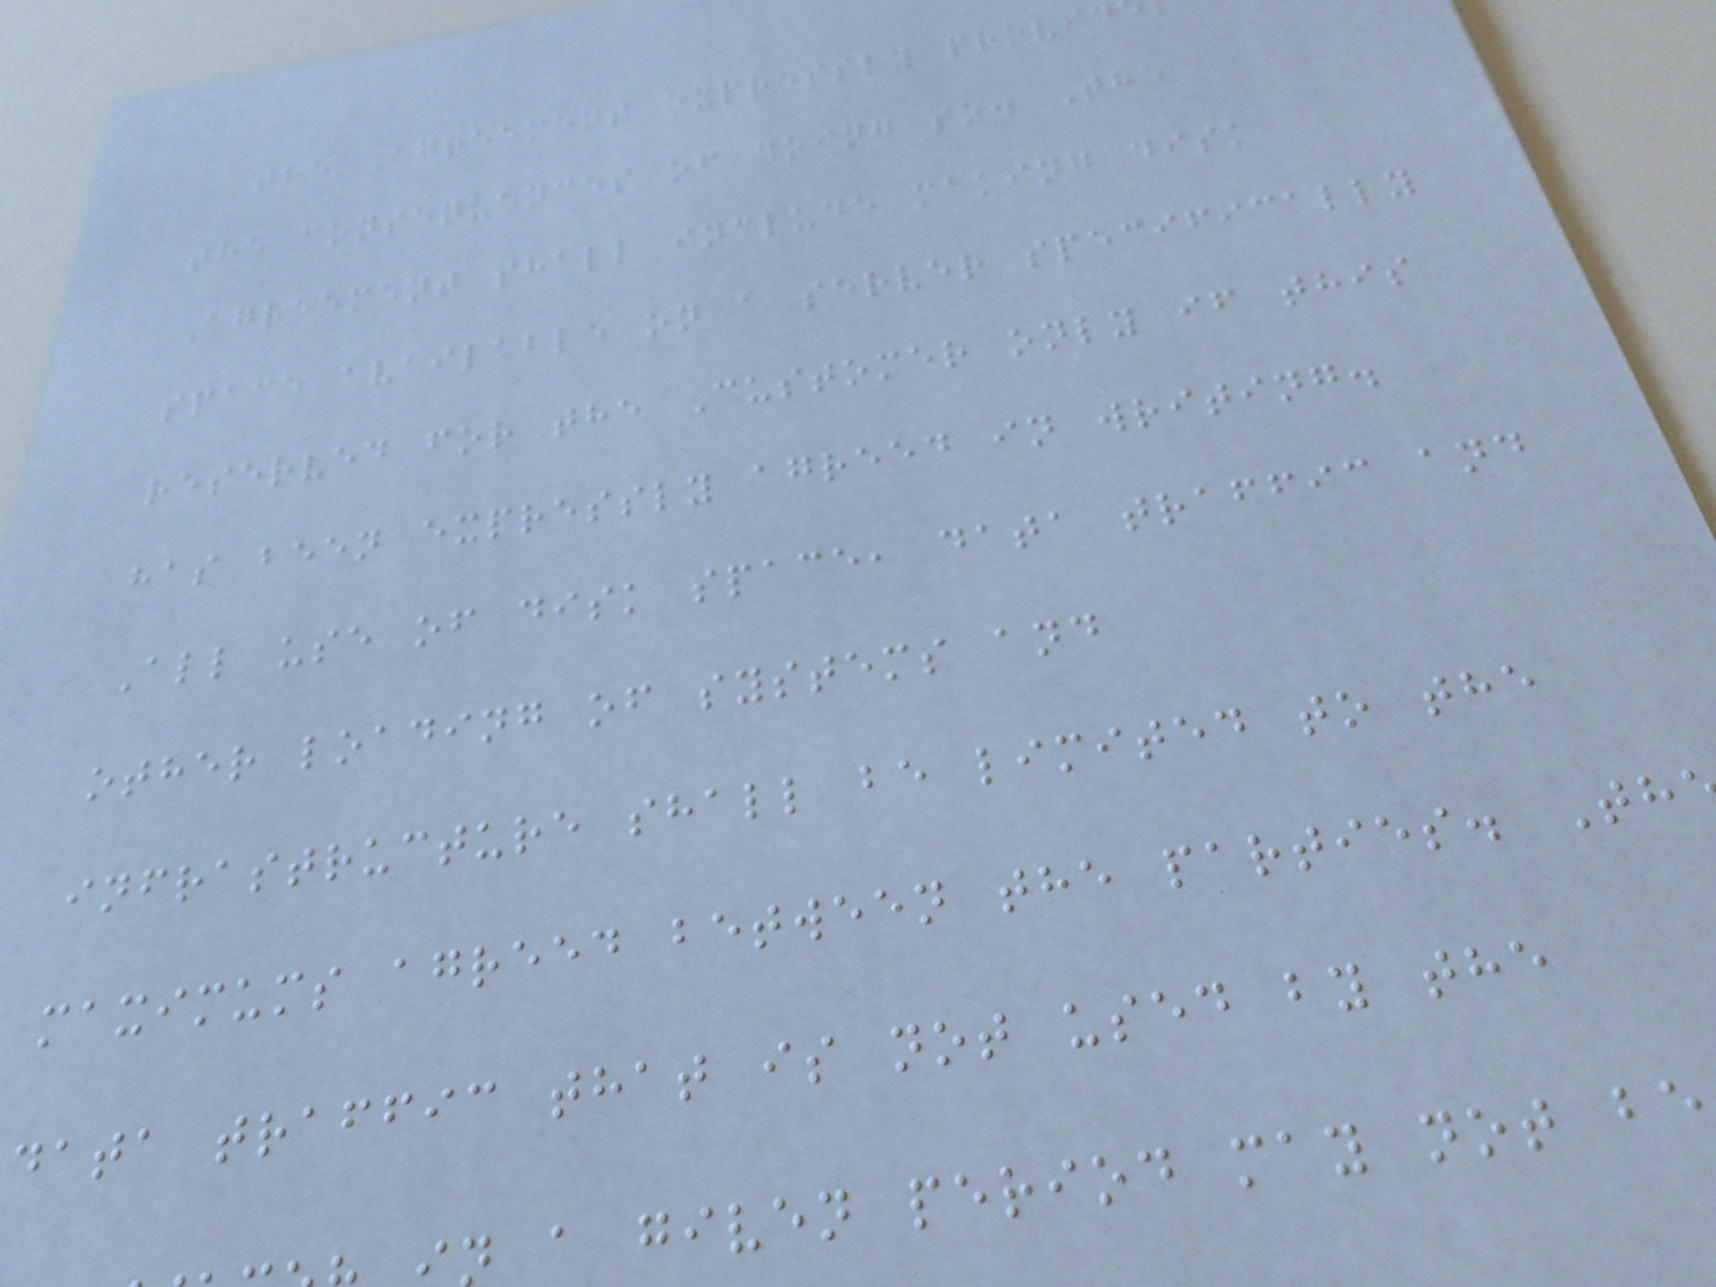the Agreement expressly provid
the consequences of doing so. The
Agreement shall include making disk
space available on a server specifically
reserved for the Customer only if this
has been expressly agreed in writing.
All use of disk space, data traffic and
other loading of systems and
infrastructure shall be limited to the
maximums agreed between the parties. Th
data traffic that is not used by the
a given period may not be
